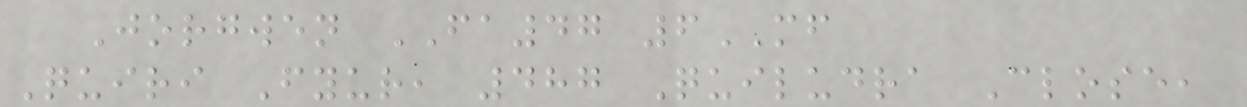Jorgwen FA47 6MF
Quiri Fyur, 487 Quiludra Close,
